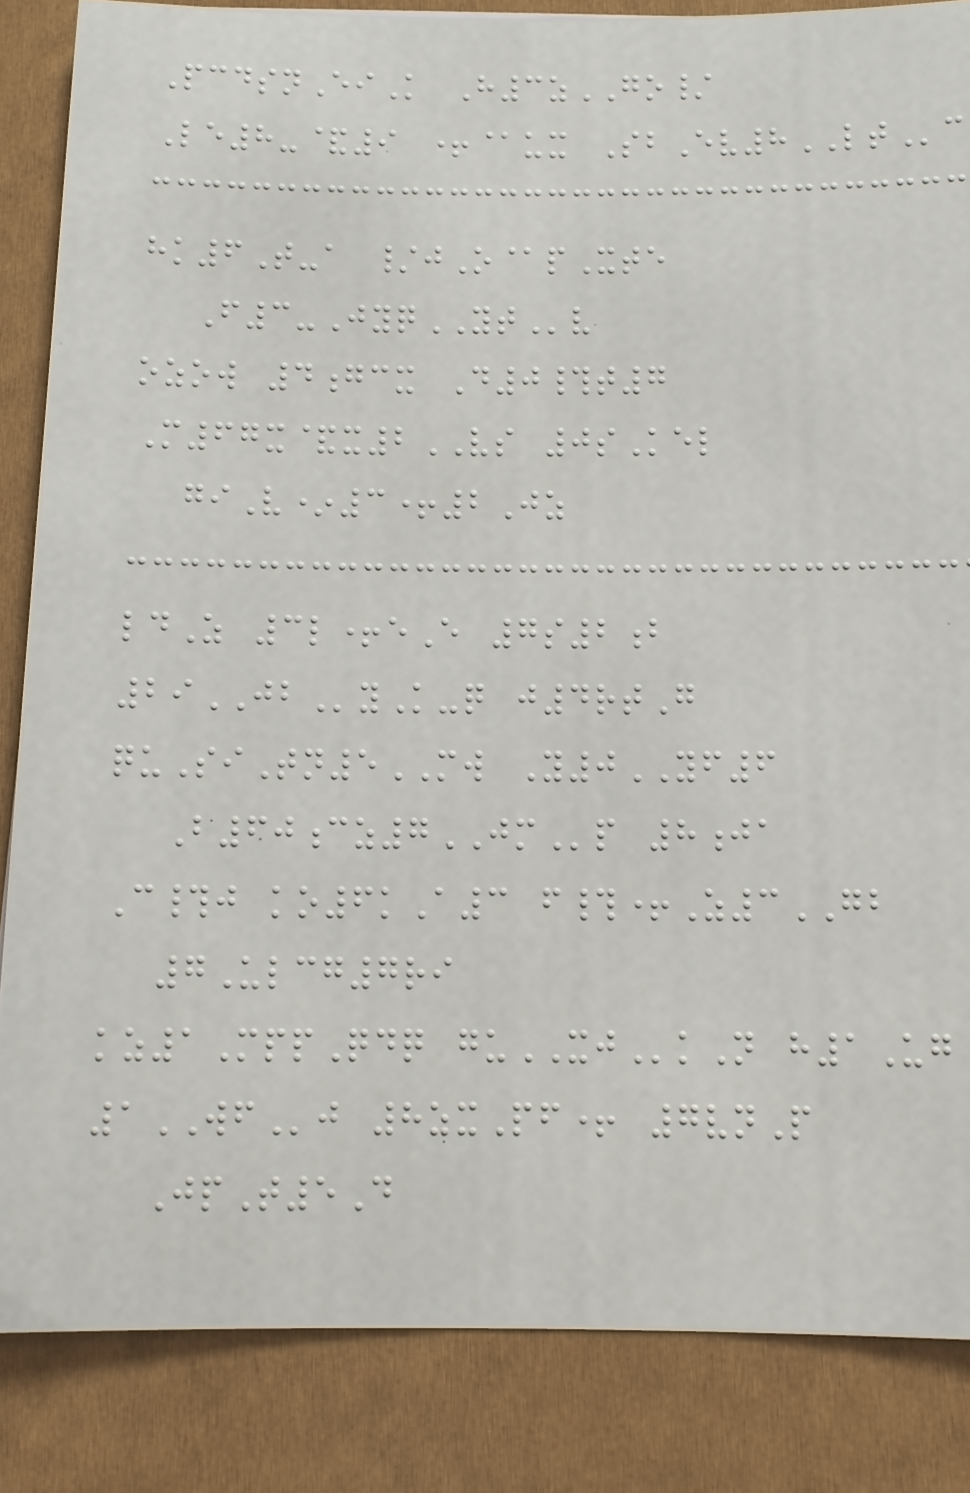PcdsnEiK H3zGO/
Le8-&9 +@ux SbEv8LTc
hk6T-a /jO@pXte
F3-JyqYTv
ozow 4gcx D0#t7
M67x&x2VS 0sKel
giV*3+2Jz
ldZ 3l+eE 7s2b
29JByK-q j4rtG
quSiTn5MW Y0YF6
B60cz7JMp 8ja
C#j ko6kA3 f#+Z3GB
7Ulcg7ri
kz1MppQdq guXJkN h1Ug
1WFj 8zxPf+ 7vnP
JpT5D
